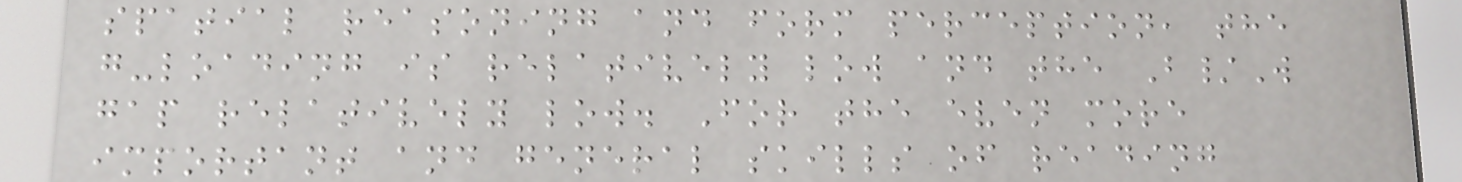spatial reasoning and form perception, the
g-loading is relatively low and the B/W
gap relatively low. For the even more
important and general skills of reading
